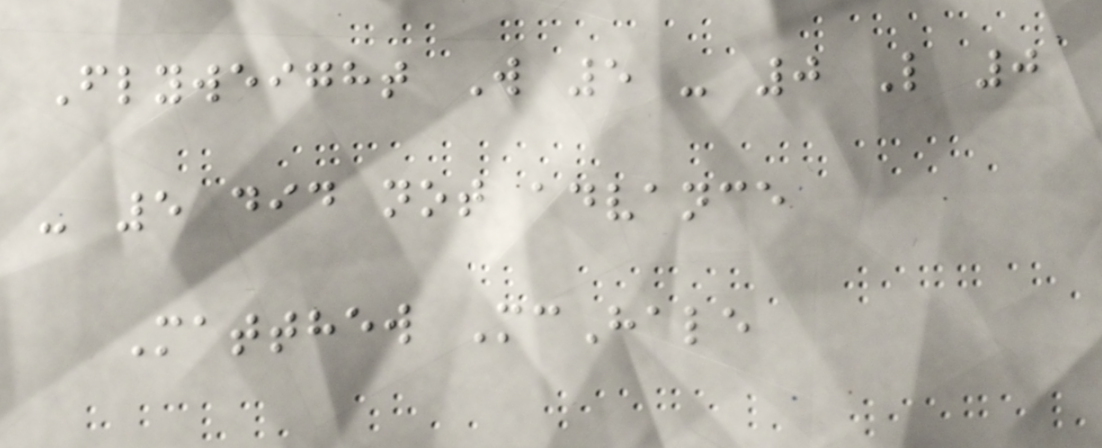Flyweight W 5 - 0 L 0
- 5 did not advance
Matthew McHale
